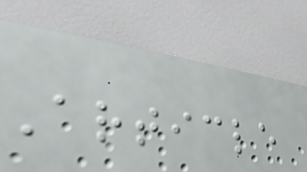Article
